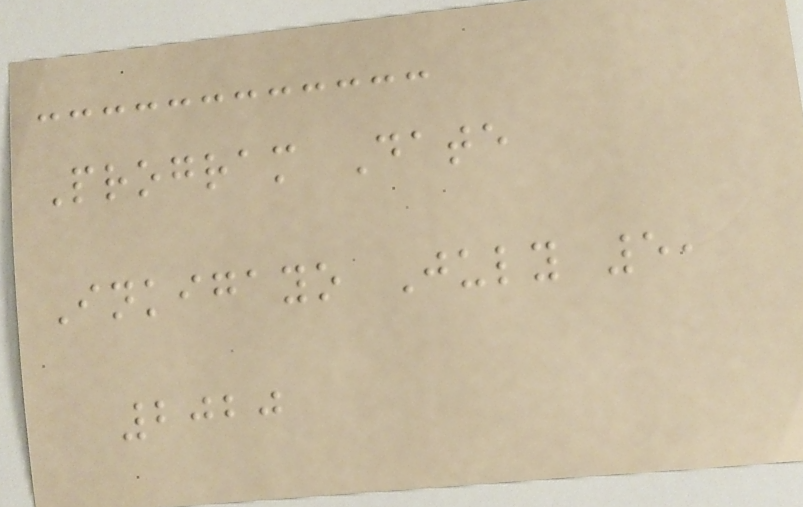Program Date
Inkigayo July 5,
2020
